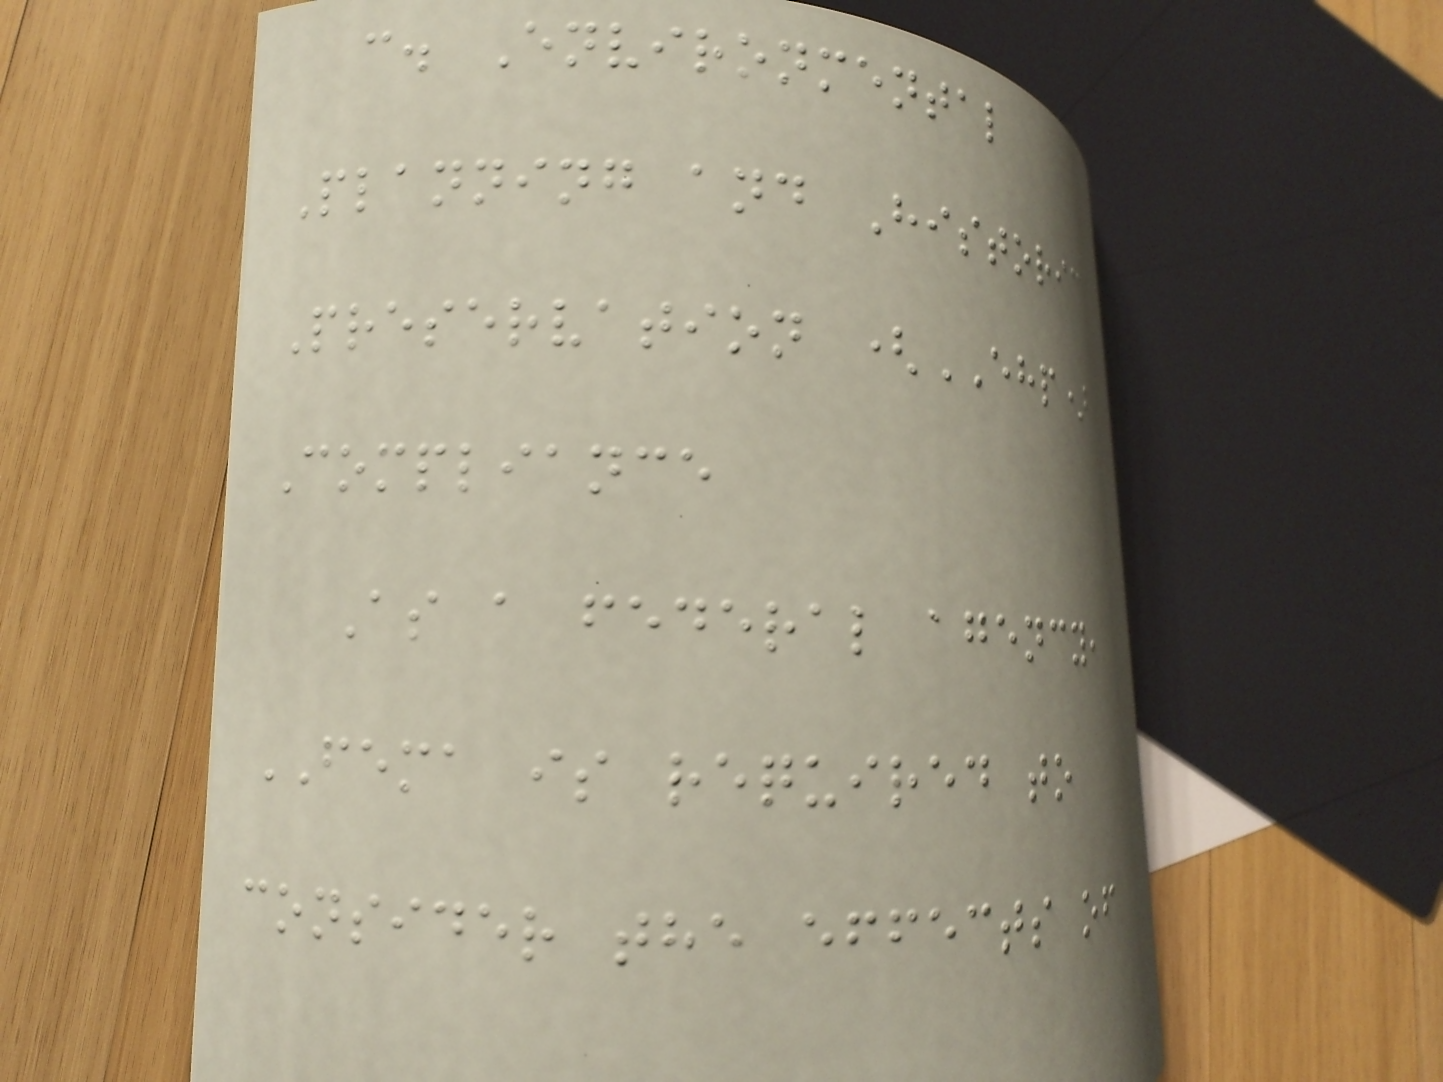c. Environmental
Planning and Historic
Preservation (EHP)
Compliance
As a federal agency,
FEMA is required to
consider the effects of
